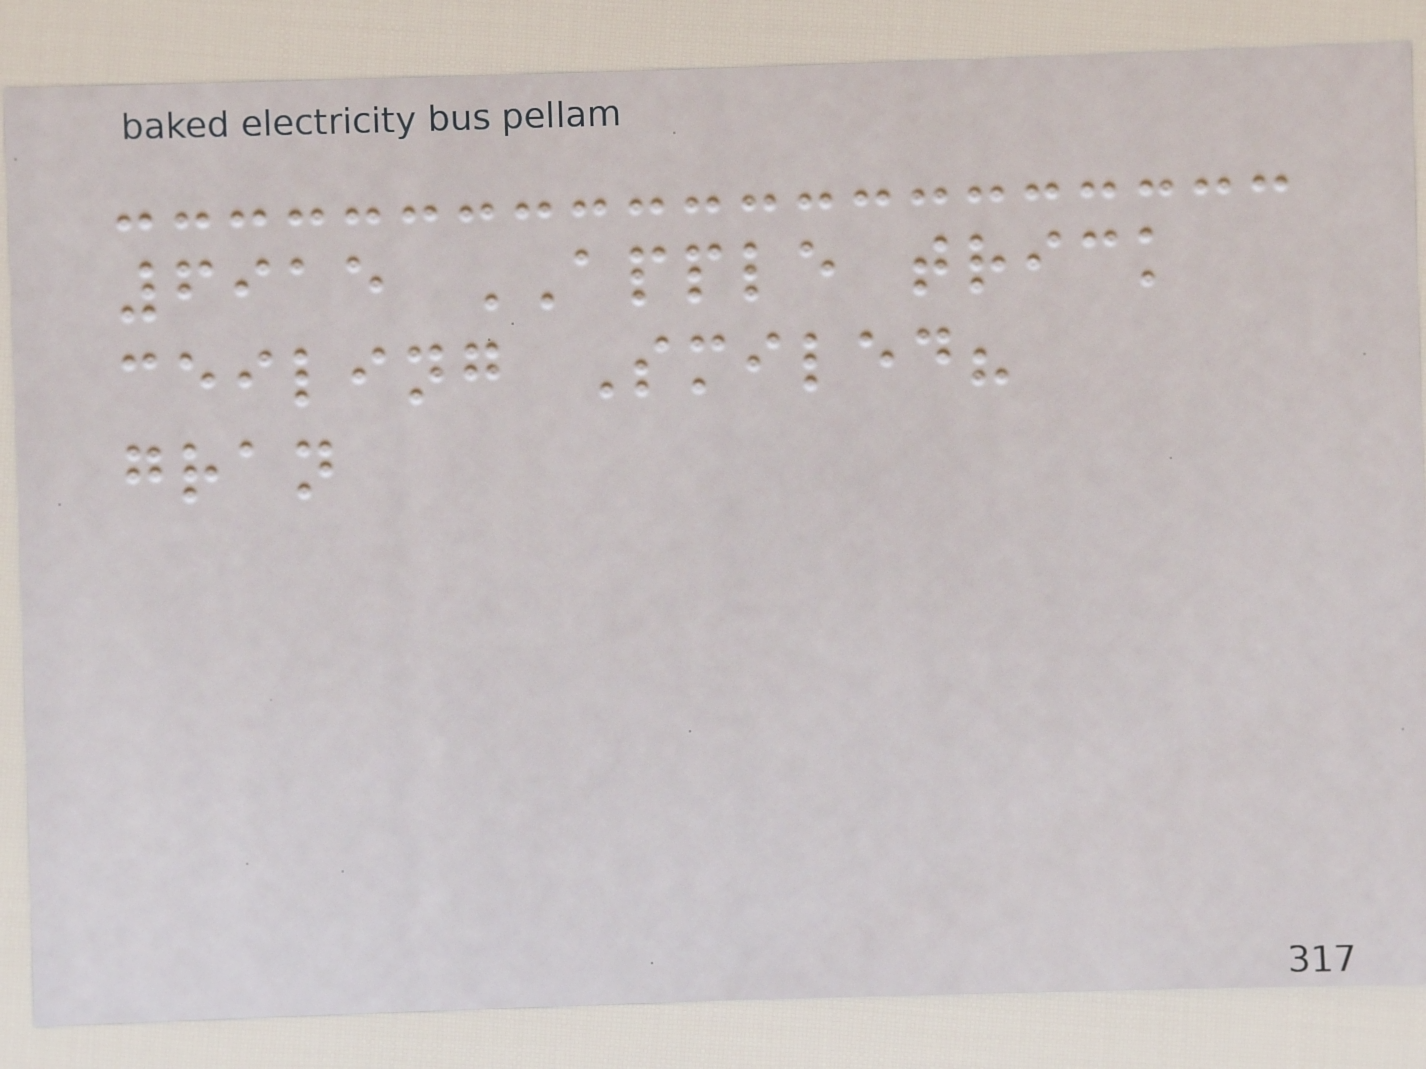6915 APPLE trick
ceiling Smiled?
gran
